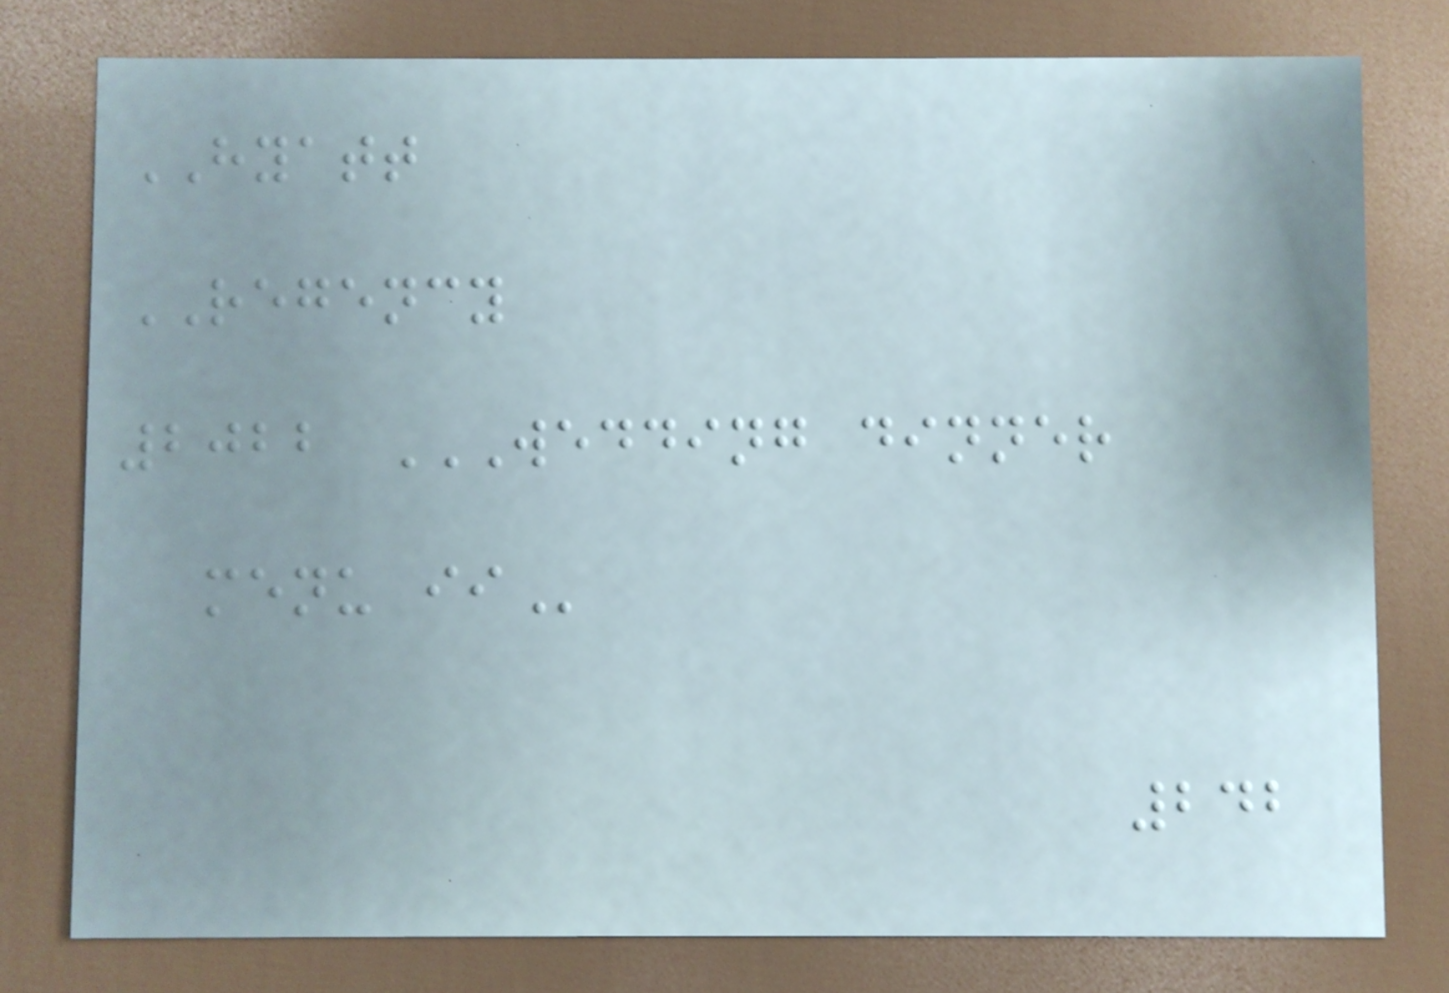HYATT
REGENCY
2022 WEDDING DINNER
MENU II
242
